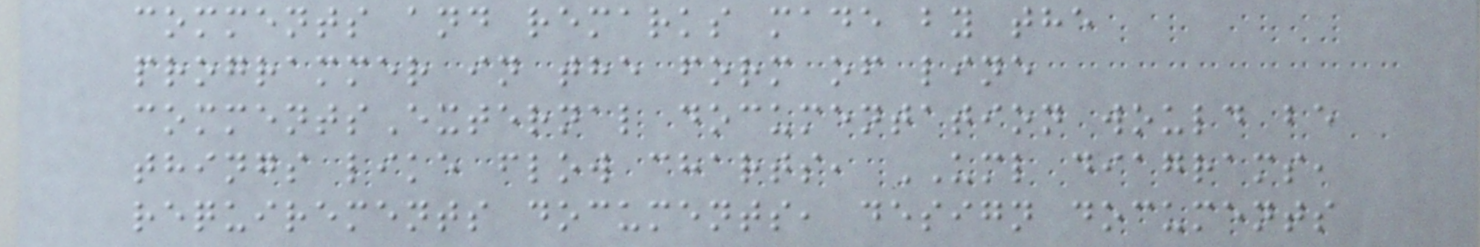comments and remarks made by the
programmer in the form of line
commentsExternal documentation would be
things like flow charts, UML diagrams,
requirements documents, design documents
